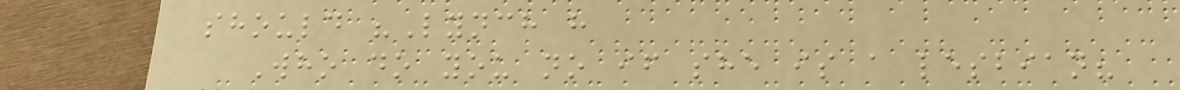should "Lynch h
Who do you no if she is a lesbian?
